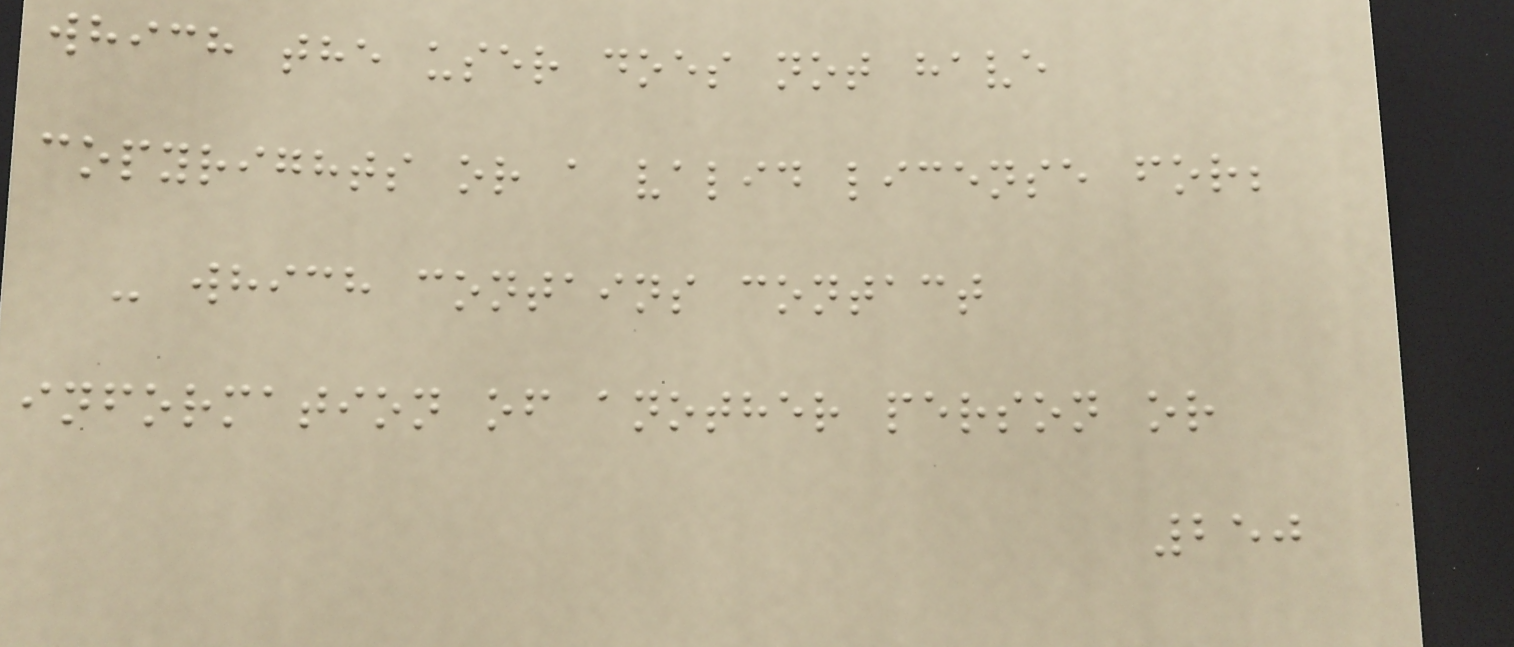which the user does not have
copyrights or a valid license for;
- which contains contact
information of another person or
250
